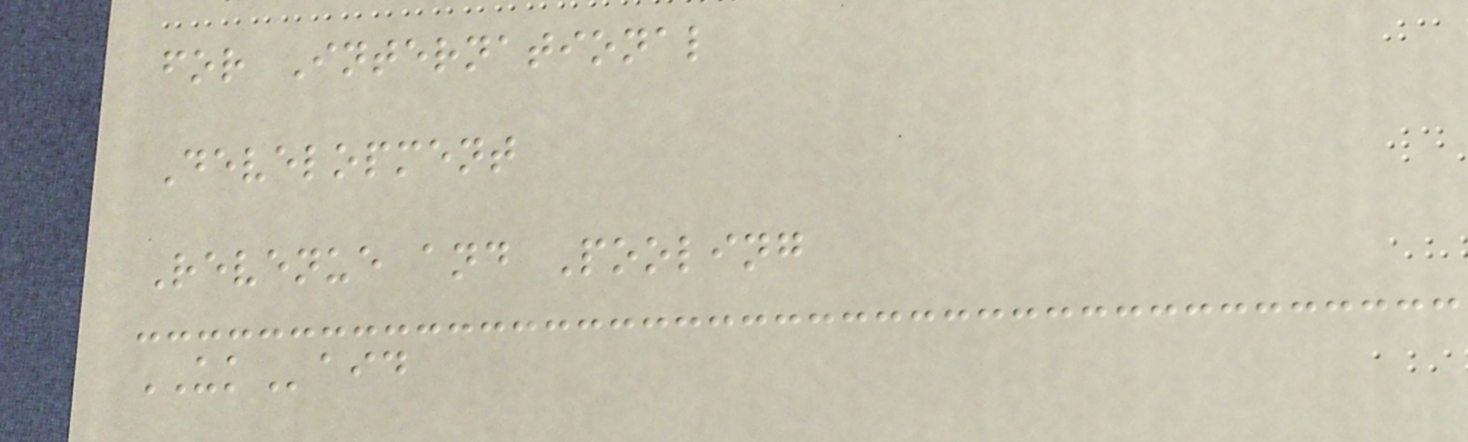for International
Development
Revenue and Pooling
UKaid
